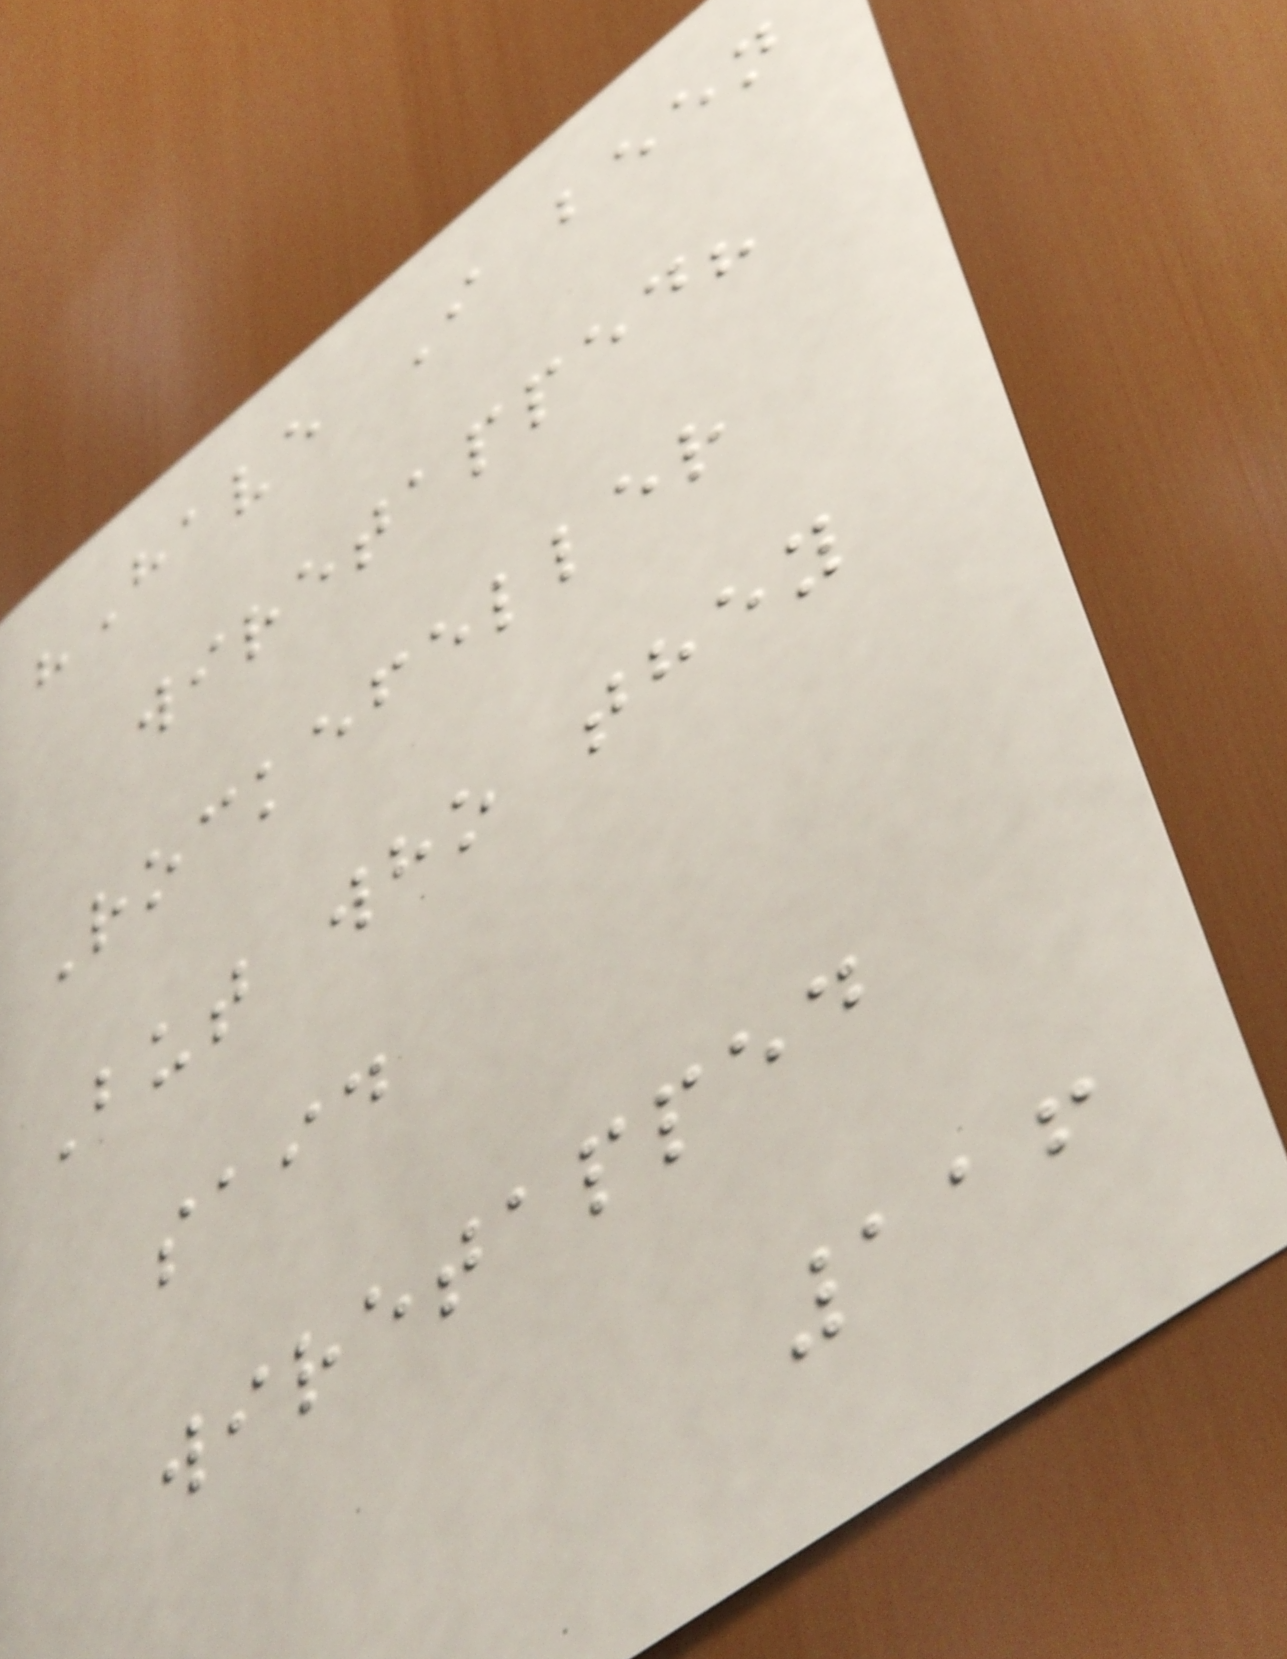"Have I been
wiretapped?
Rockefeller
But who they
said
wiretapped
116
